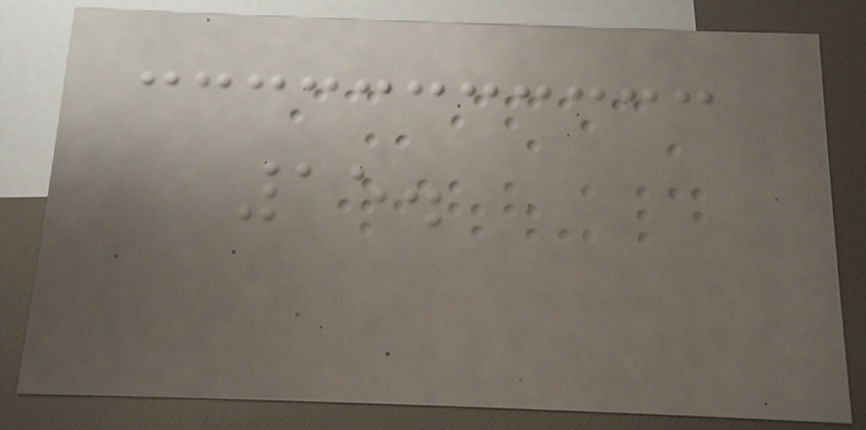15.
